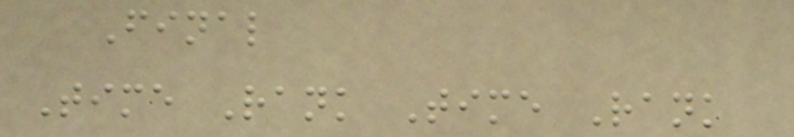Final
Time Rank Time Rank
